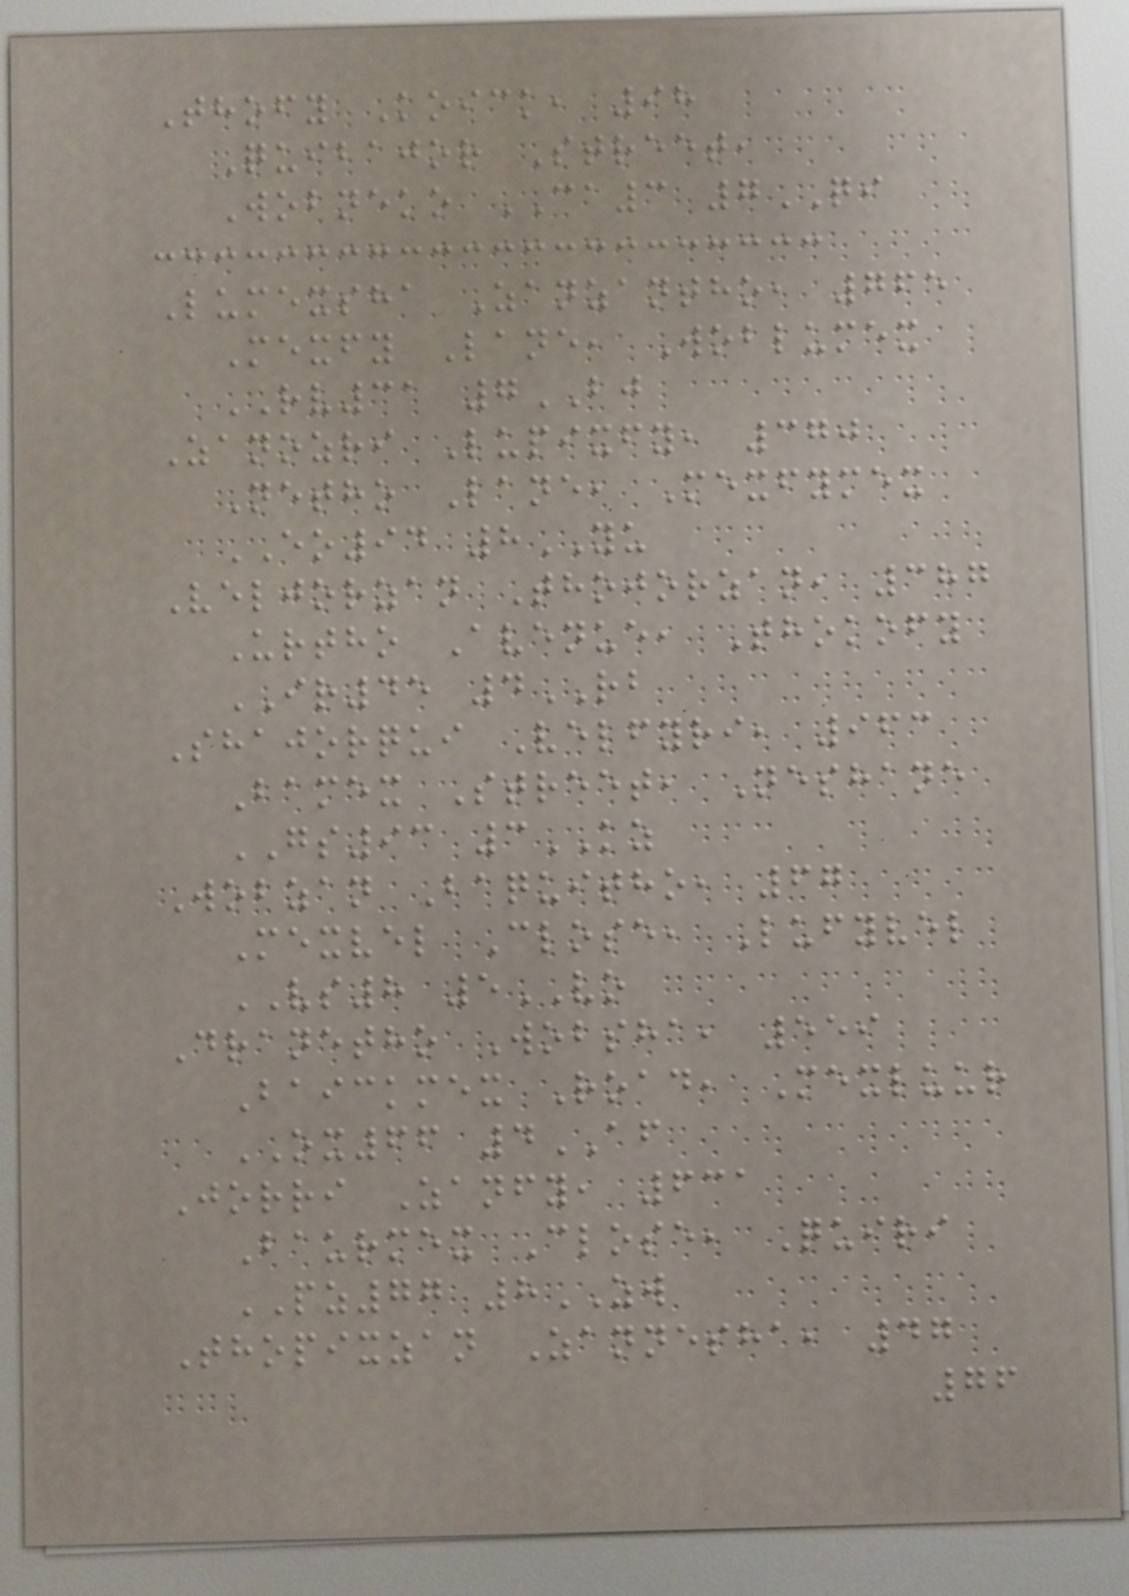Thofy Koick, 98
Quibajor Street,
Wobneko CA3 7QI
Lumexsha Zanzantho, 765
Mexfy Lane, Woblumex
RV31 7BJ
Zanozri Lupixfy, 370
Netho Lane, Mexfymex
EO94 8YU
Veljorzan Thojorzan, 387
Urtho Avenue, Thokofy
IR45 4RB
Shajorqui Velfyri, 963
Bamex Street, Neshane
GS93 3KZ
Wobzan Baquitho, 67
Mexvel Close, Lufyvel
VS8 5VO
Dranetho Wobsha, 559
Baickmex Road, Mexluur
OX66 4AF
Jorri Zanfy, 631
Baurmex Close, Quiri
PZ77 8ZW
Thopixzan Zannesha, 47
76
